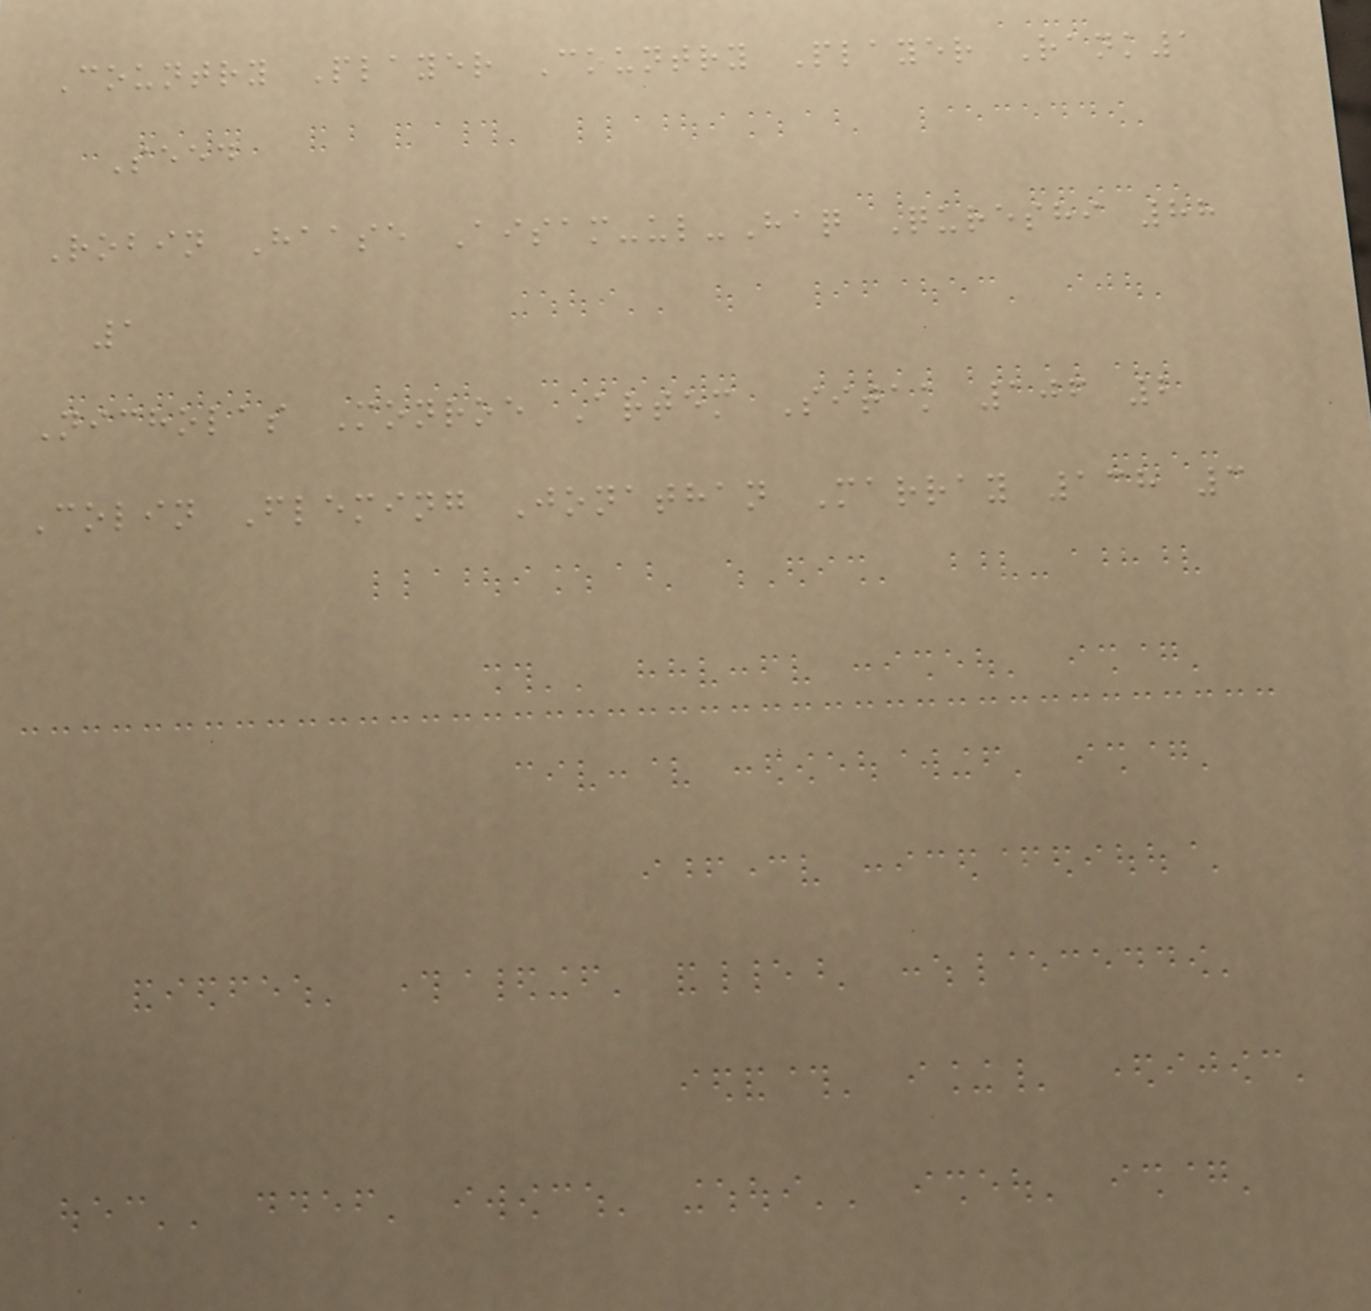Country Player Country Player Rank1
Seed
Robin Haase Aisam-ul-Haq Qureshi 88
1
Nicholas Monroe Artem Sitak 106 2
Colin Fleming Jonathan Marray 138 3
